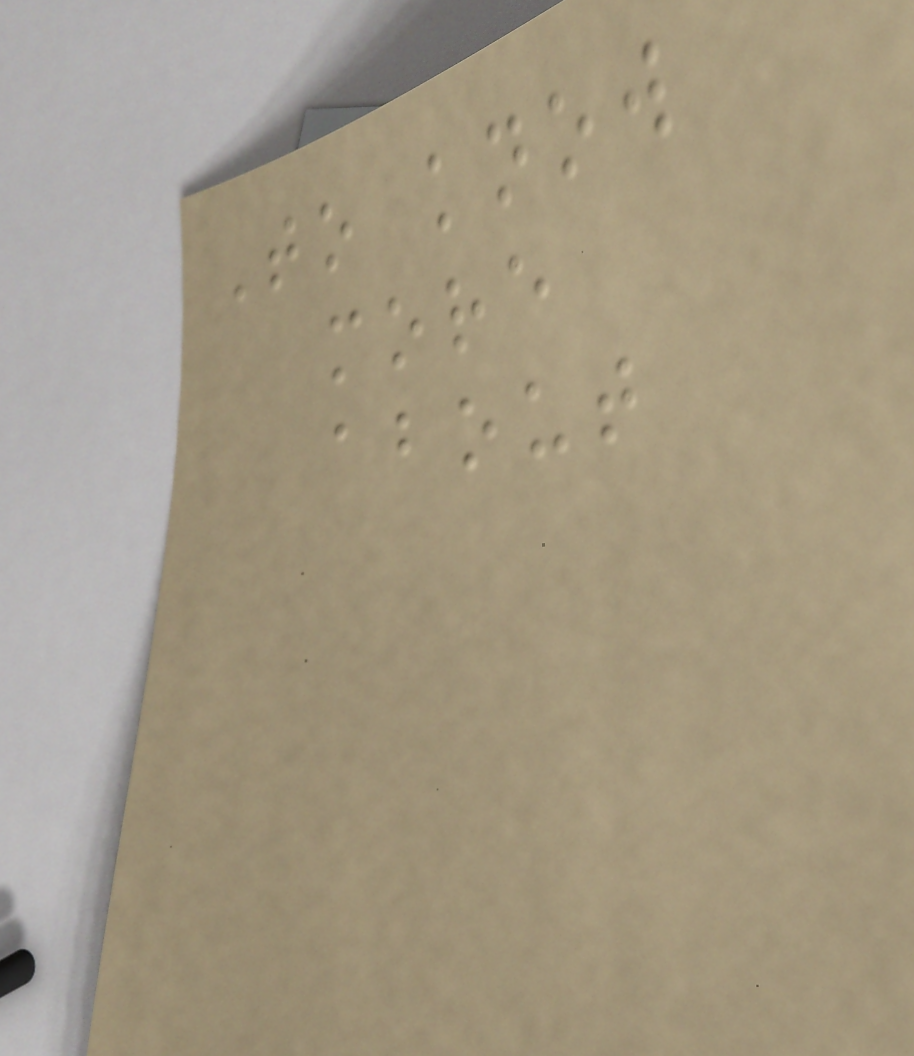To know
more
about
